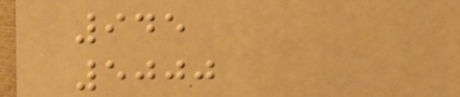945
5000
